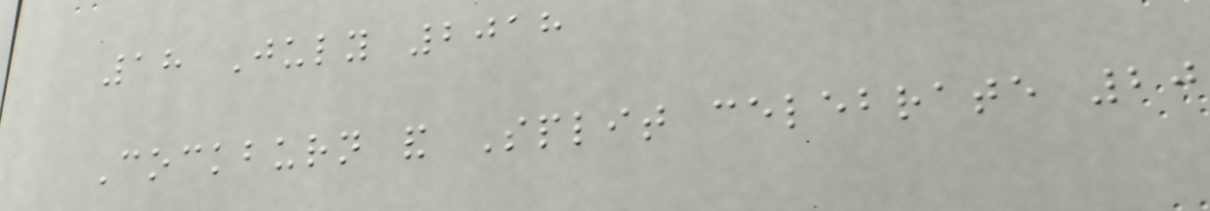18 July 2018
Cockburn and Split celebrate 20
